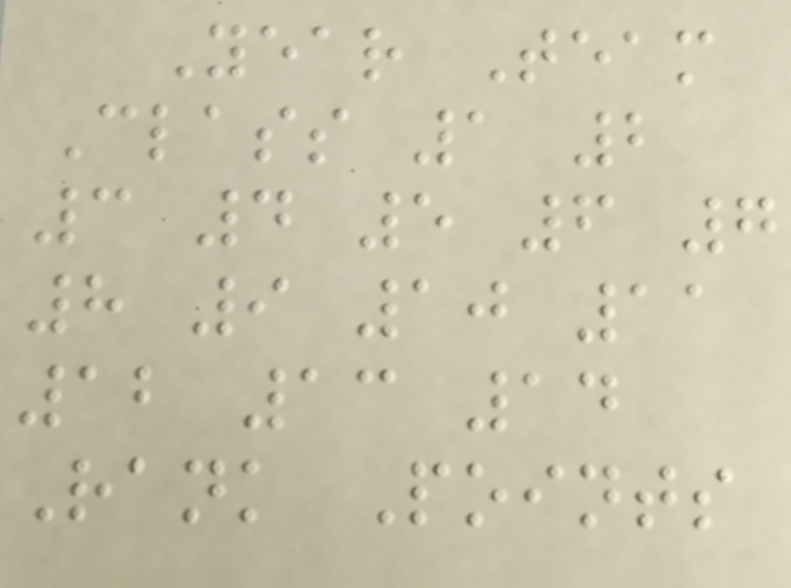Year Team
Class 1 2
3 4 5 6 7
8 9 10 11
12 13 14
Rank Points
